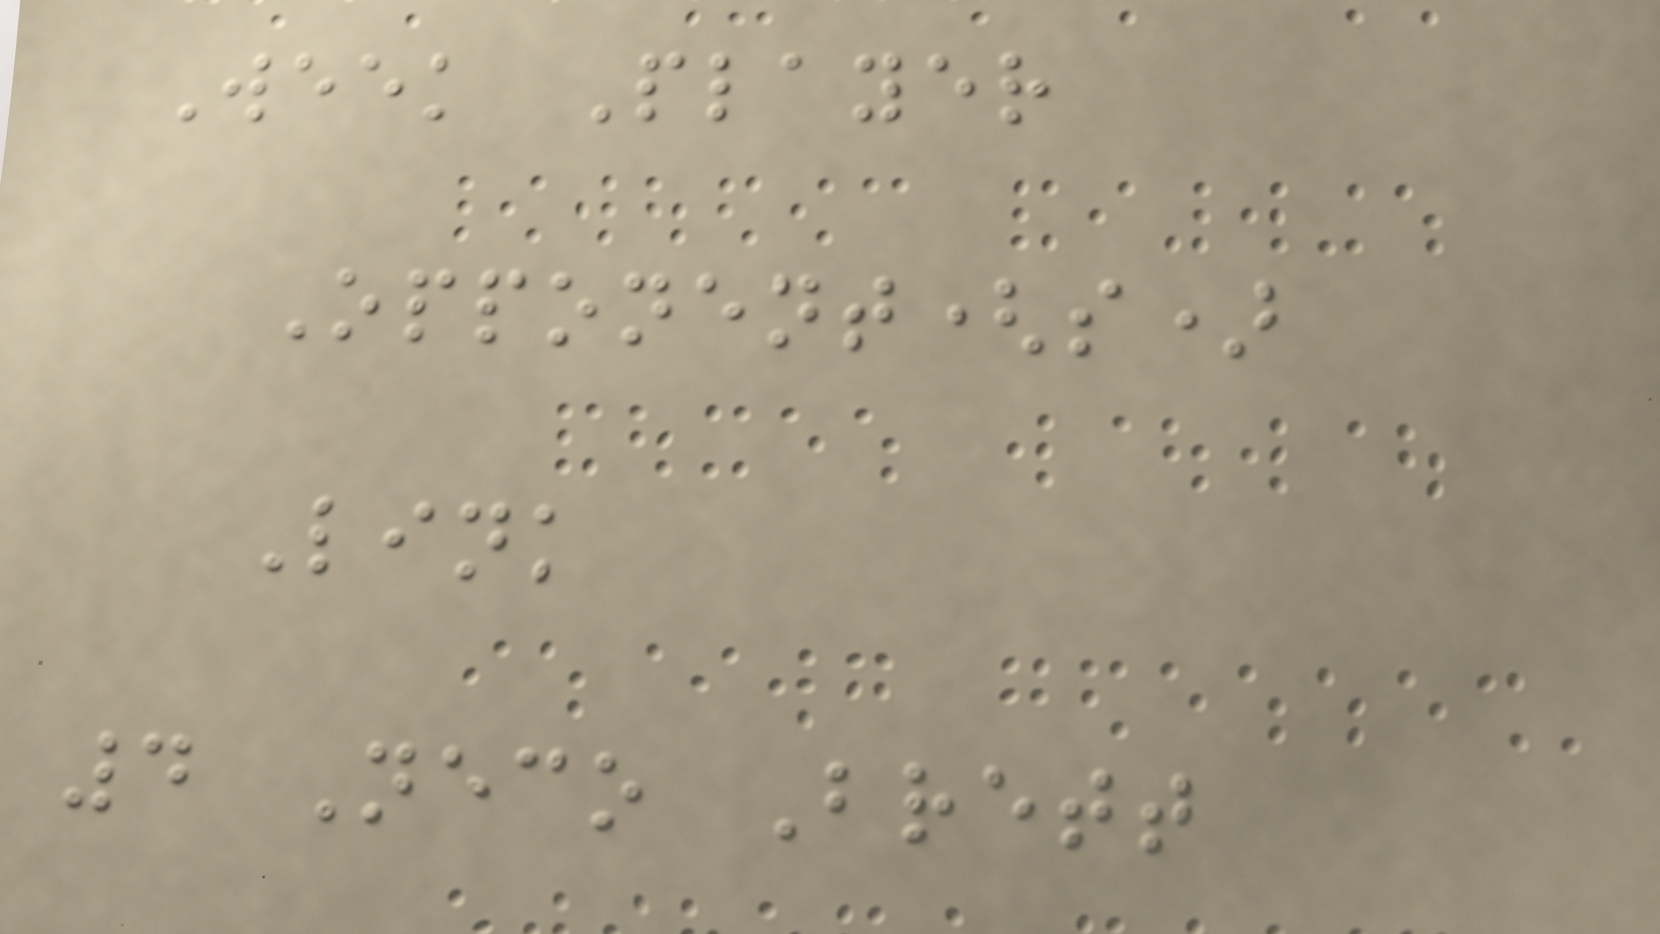Week Player
Opponent(s)
Link
4 Neco Brett
